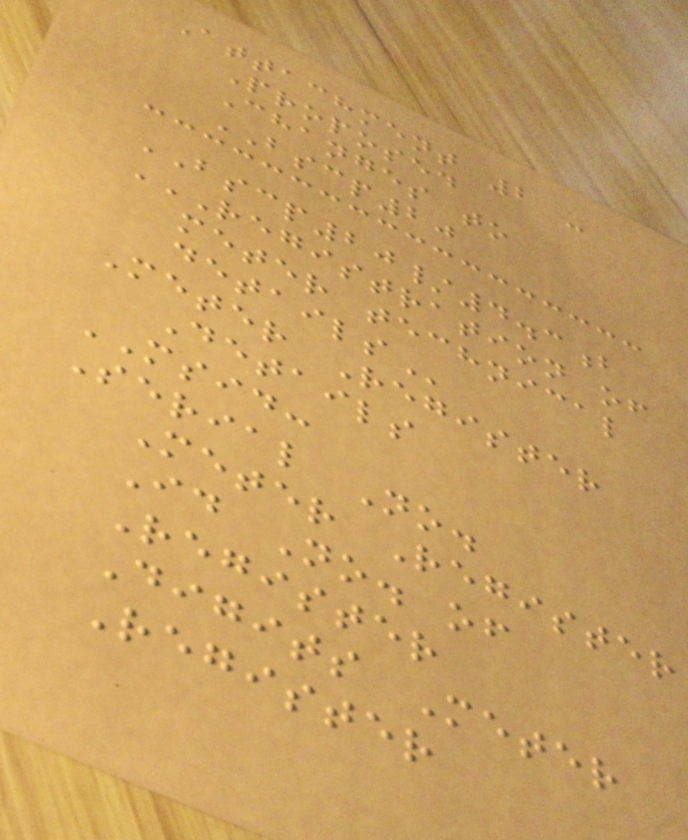Attachment 2 -
Proposed
Changes to
BSCP20
BSCP20/4.3b
REGISTRATION OF
METER TECHNICAL
DETAILS
Meter Register
Details
MSID:
Serial No.
Meter Register
Id No. of
Register
Digits Meter
Register
